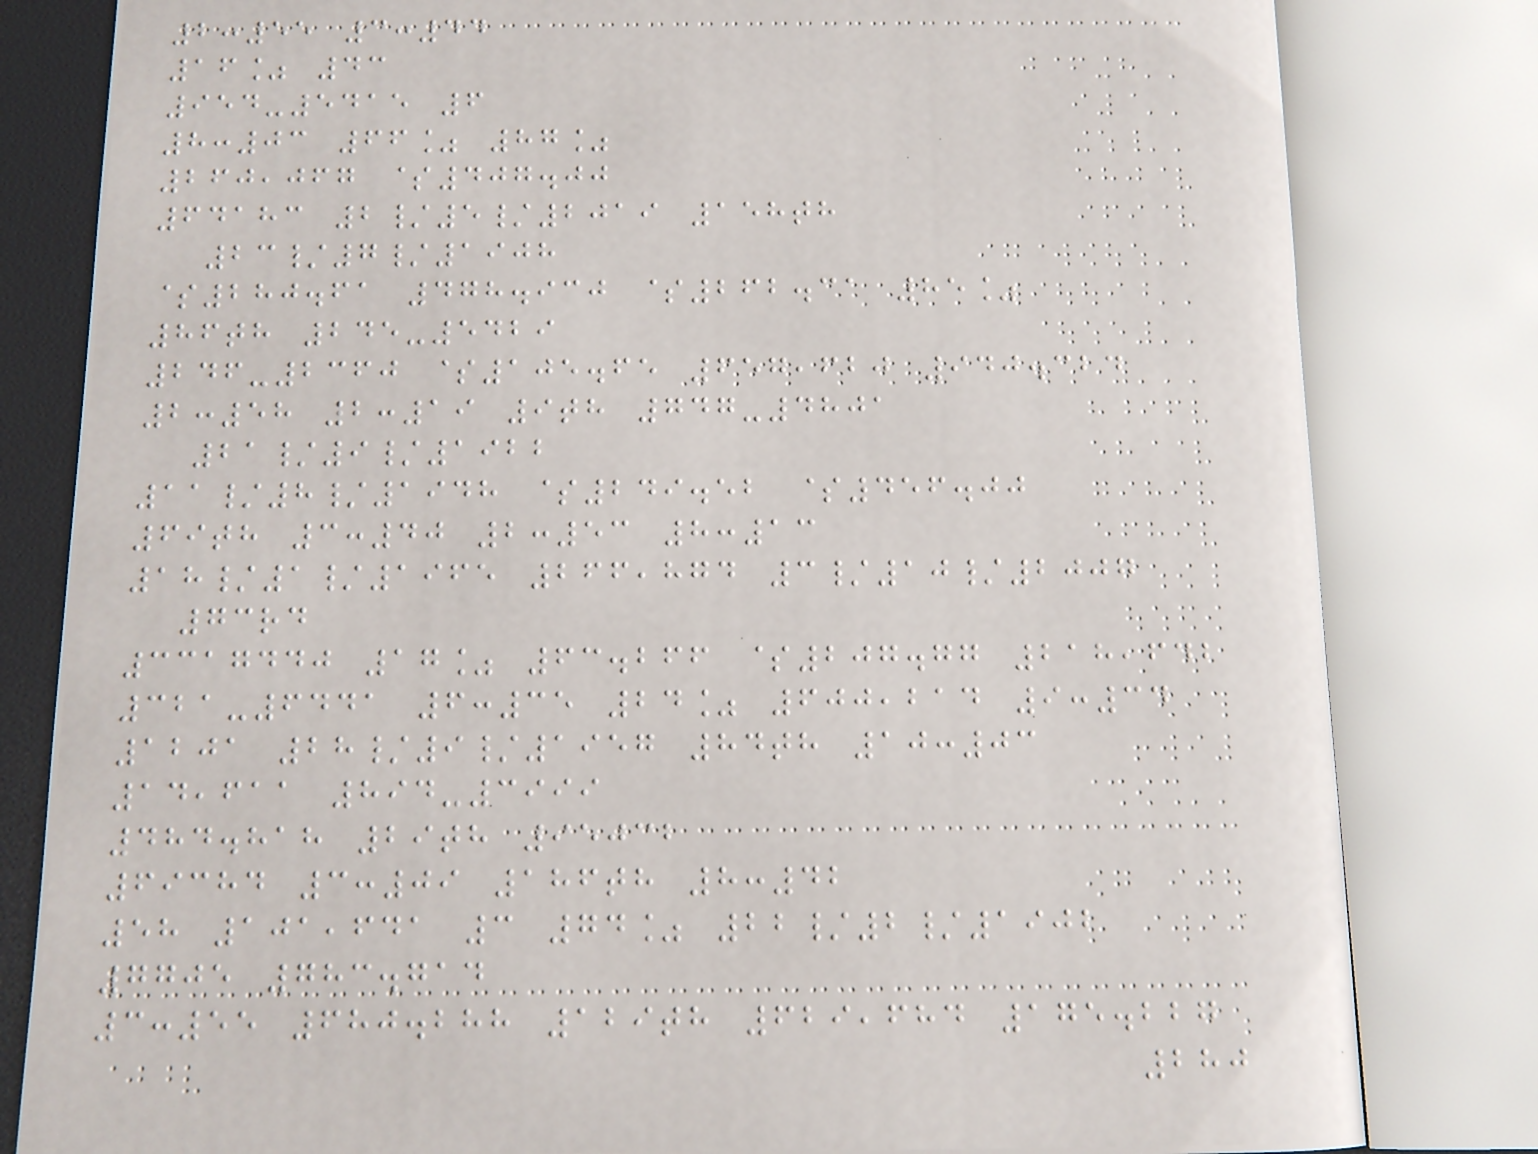2:55 3:44
16% 43
954-5415 6
8:03 66% 87%
260,067 $407.00
64183 2/5/2019 158th
23/7/1908
$280.61 478.930 $262.31 85%
86th 245-5429
246-2360 $105.65 657,620 940.324
2:58 2:19 9th 747-4801
21/9/1922
11/8/1948 $249.52 $456.00
69th 3:40 2:53 8:13
18/1/1965 266,874 3/10/2007
73rd
3317440 17% 63.266 $207.77 218,642
321-6441 6:35 24% 600,214 9:34
1201 28/9/1957 84th 10:03
14,611 894-3999
484.818 29th 95032
69384 3:09 186th 8:42
58 101,641 3 74% 22/2/1902
7705 783.714
3:55 680.288 129th 629,684 175.227
280
